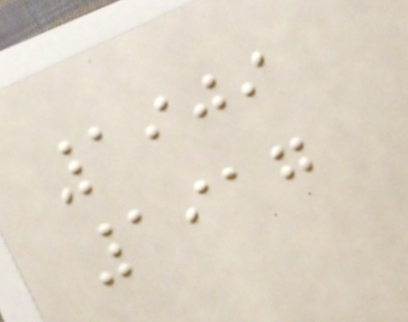1909
1917
